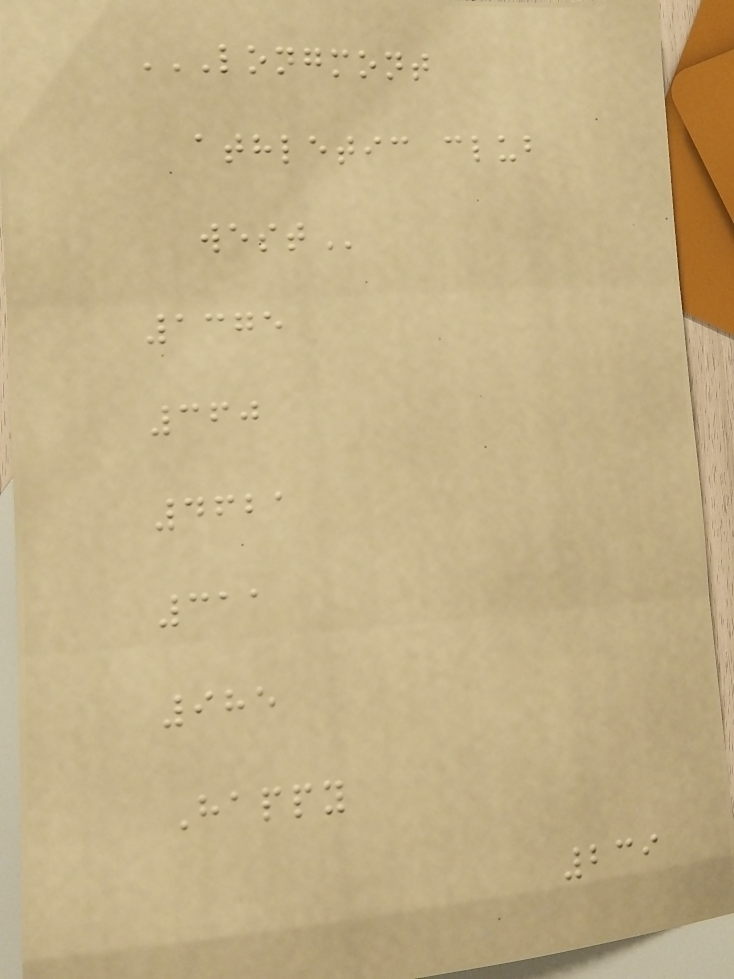LONGMONT
ATHLETIC CLUB
WEST
1375
360
4621
311
985
Happy
239
